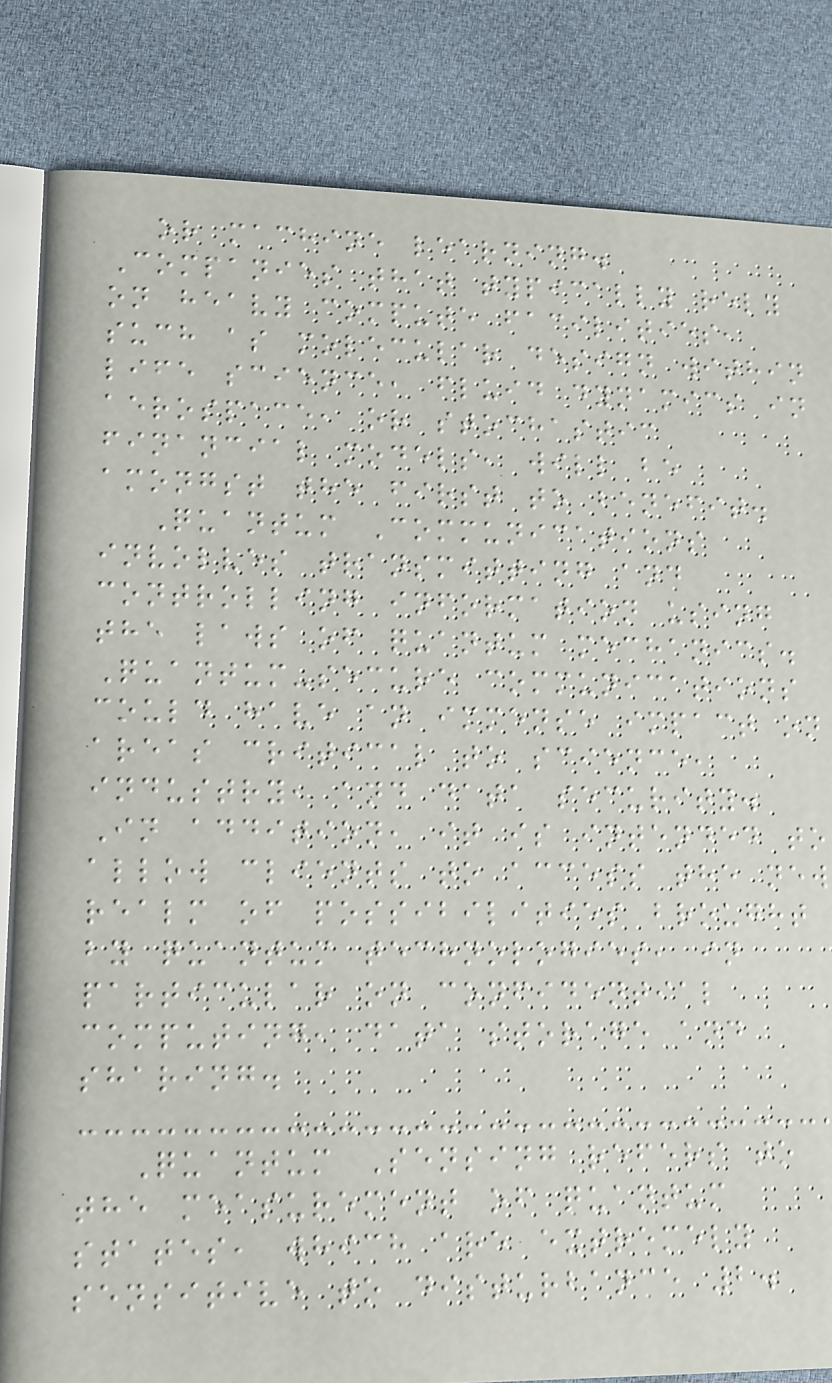or machine learning.
Companies that typically rely
on heavy compute facilities,
such as molecular design within
life science, fluid dynamics in
aerospace, or stochastic
financial models, will be
amongst the first to benefit.
Quantum Communications
involves transmitting and
controlling information using
the laws of quantum mechanics.
Quantum-secure communications
could have an immense impact on
areas critical to science,
industry, and data security.
In addition, it is intended to
allow clients to access the new
realm of possibilities brought
by quantum technologies, in
particular on confidential
computing, data storage and
sharing.
Quantum Sensing refers to
the measurement of quantum
states, which are extremely
sensitive to disturbance 2.
